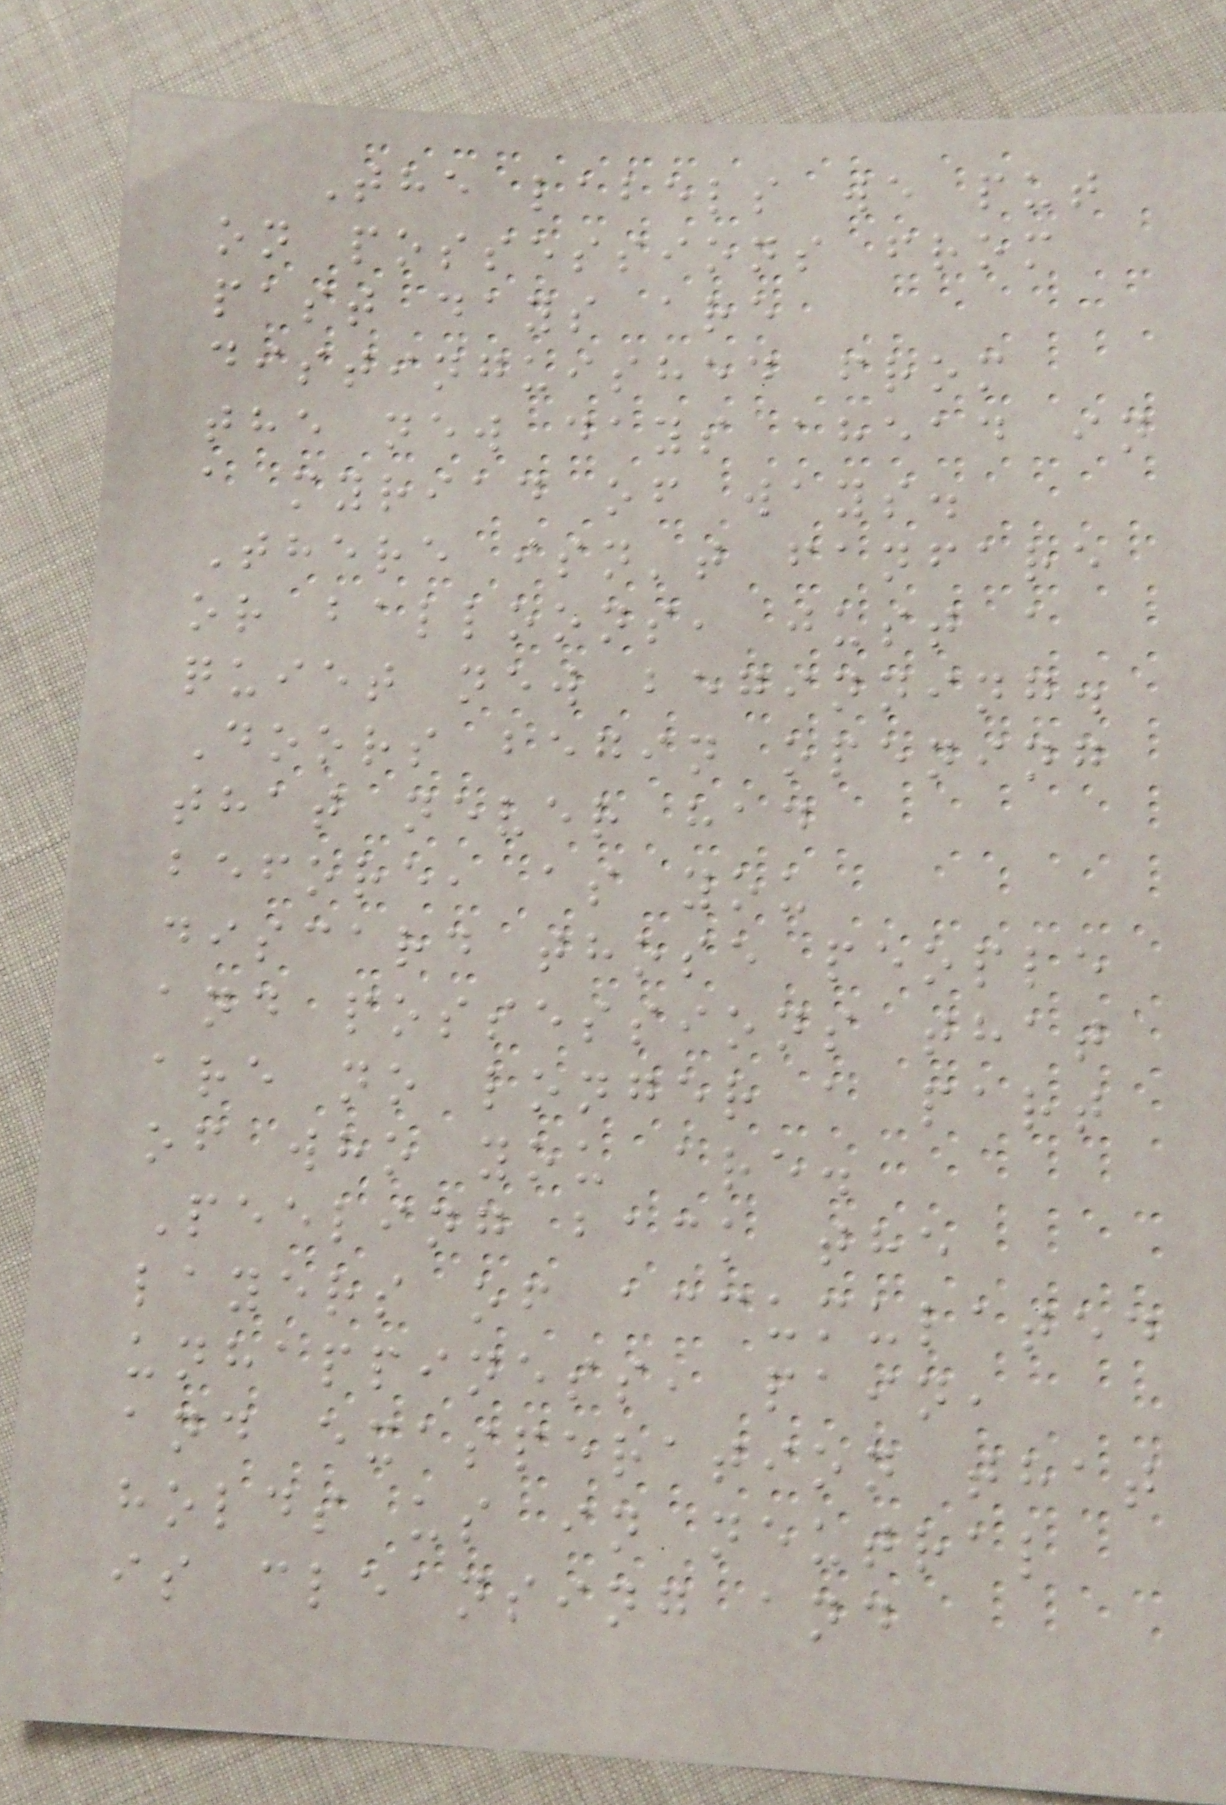The labels we put
on possessions from
past days are
distinguished from
the new days ahead in
a myriad of ways.
There isn't fanfare
or balloons, just a
quiet new beginning.
Doors begin opening
that never had
before, as you
discard those people
and possessions that
are no longer a part
of who you are.
Peeling back the
layers of accumulated
unhappiness, pain,
and exasperation that
holds us in neutral
is cleansing and
